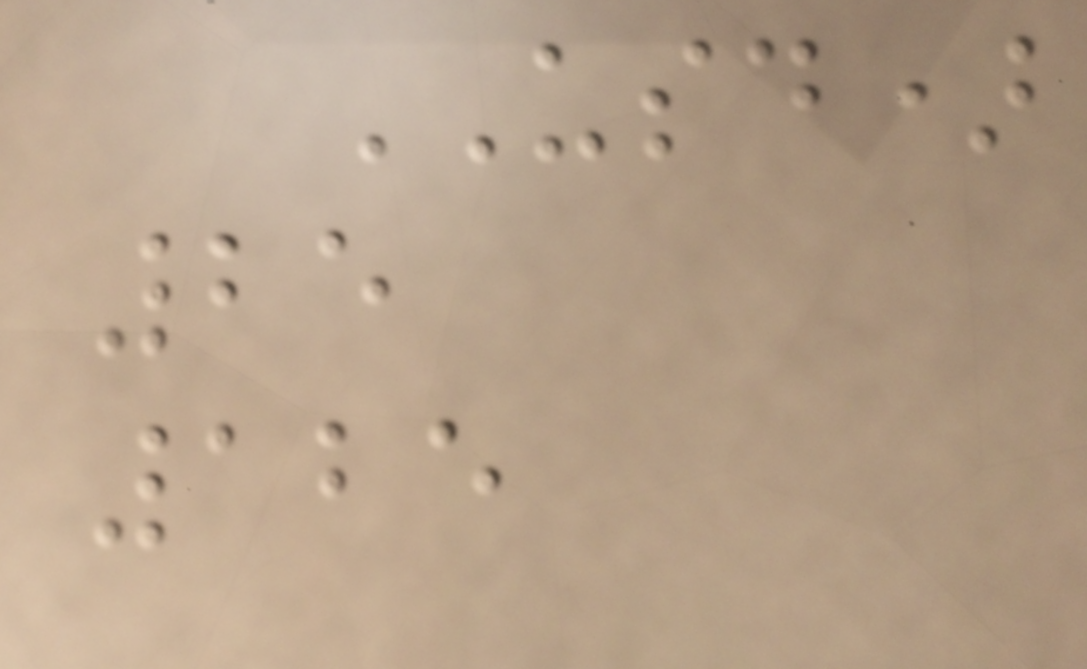USD)
25
125
